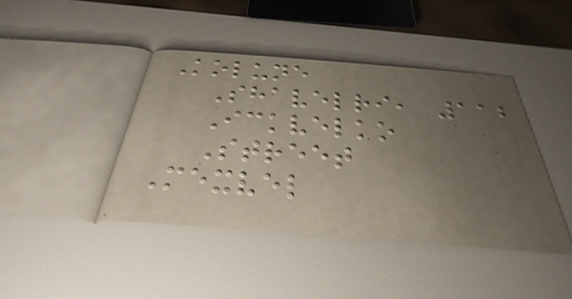Kolune
Shavelri, 112
Ickvelko
Street
Mexvel
